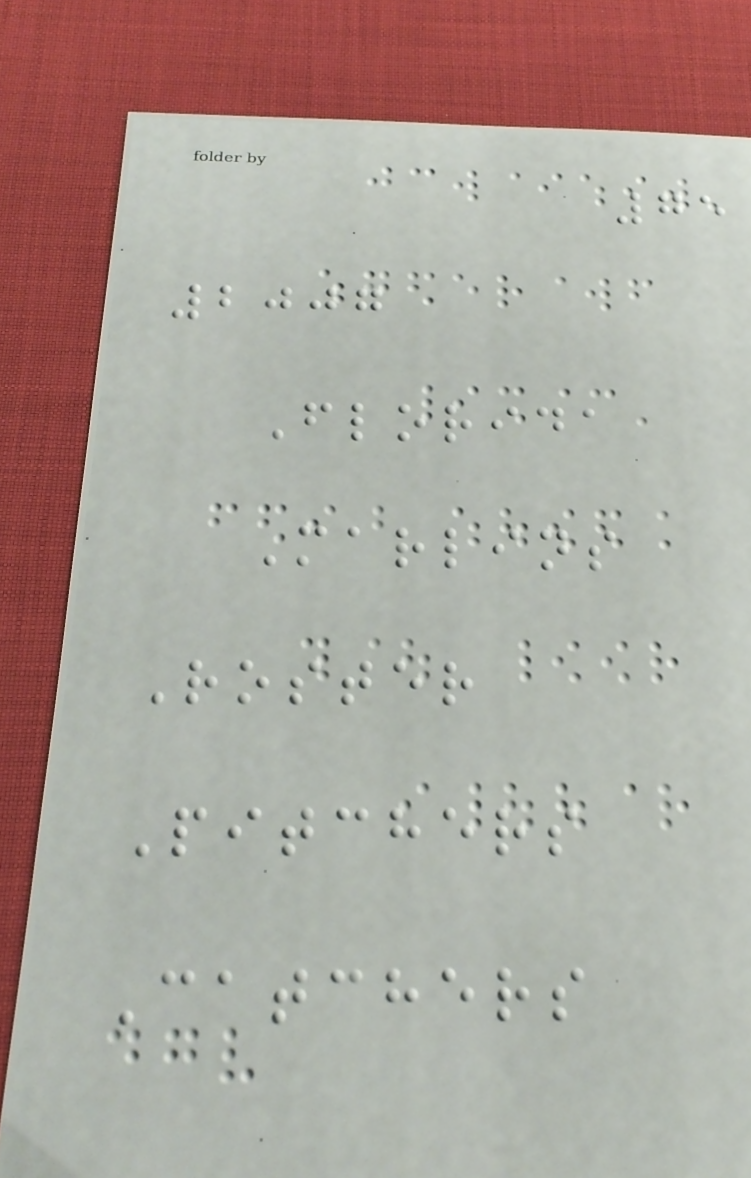75
2007
Florida
Marlins
Roster
Pitchers
Catchers
